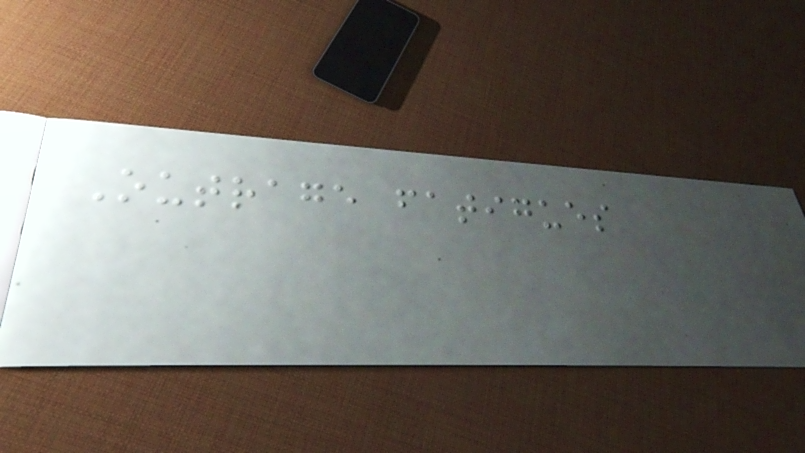Outrage fatigues
